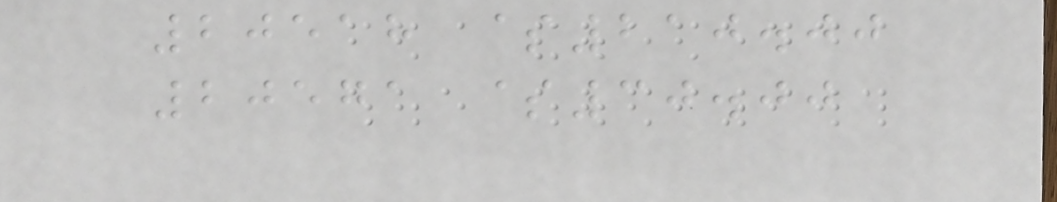20518 $210.00
20571 $30.00
